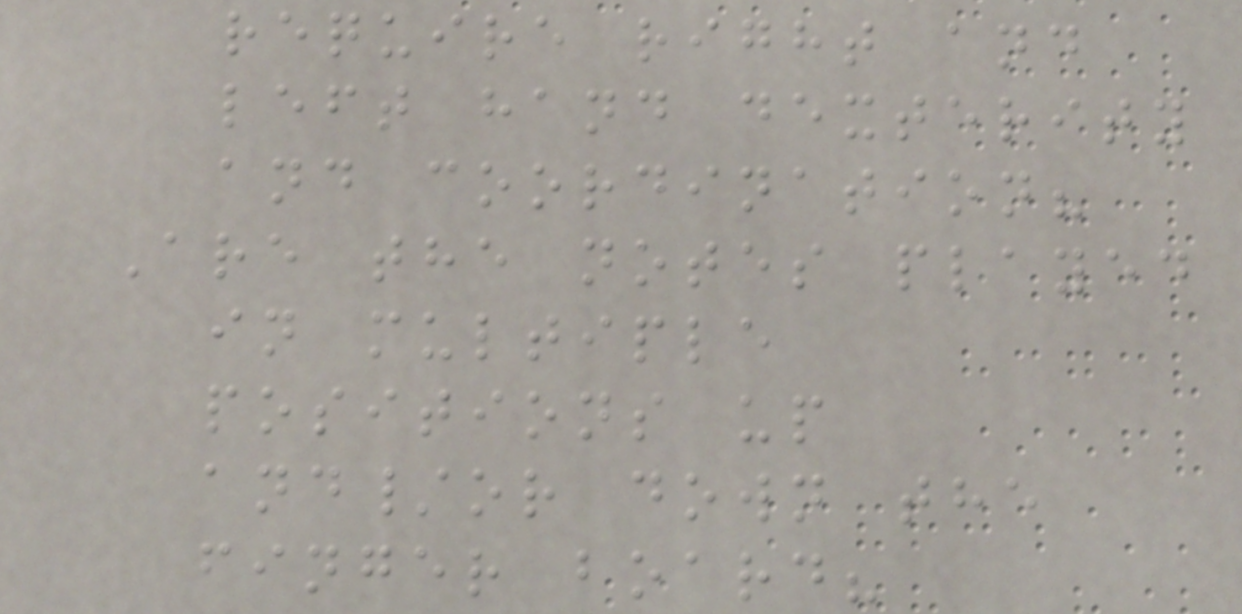require right and
left hand dexterity
and coordination?
Are the notes played
in multiple
positions up
and/or down the
finger board?
